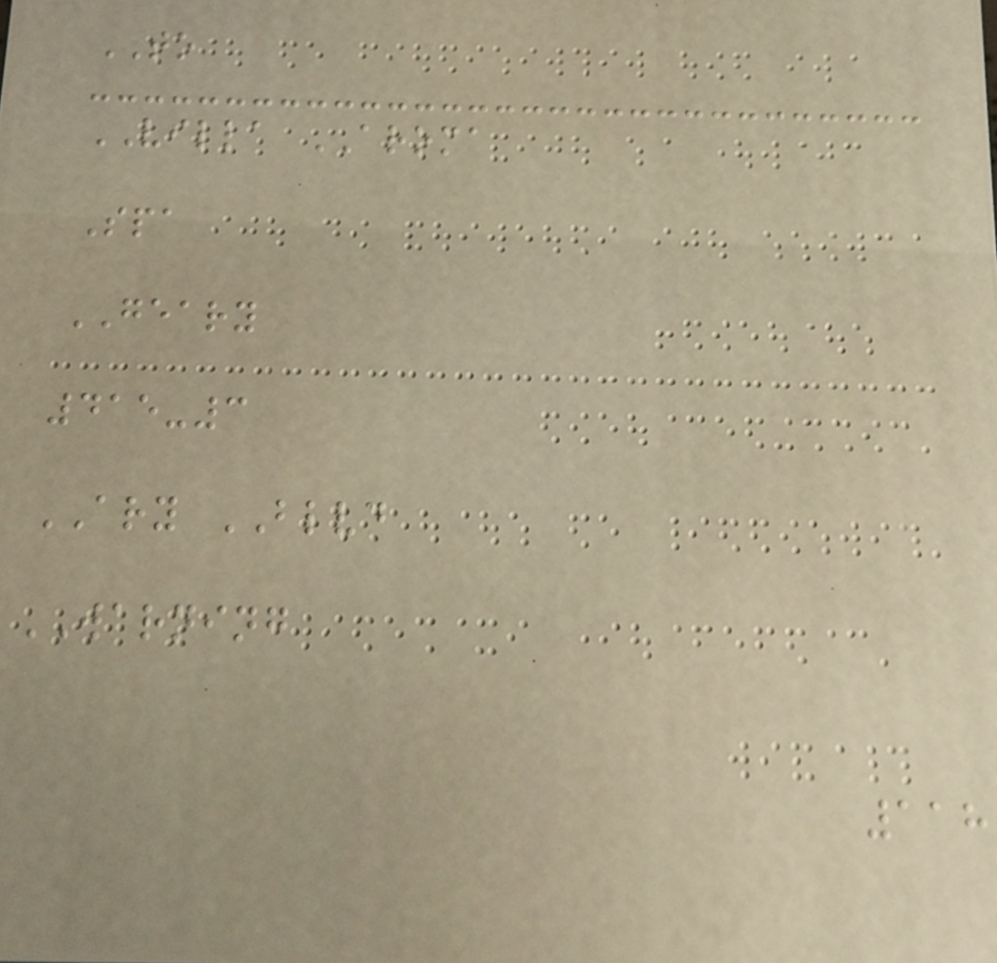TO
VILLA AROMA
Spa
GEARY
415-3
ARY BLVD
WARNING
118
